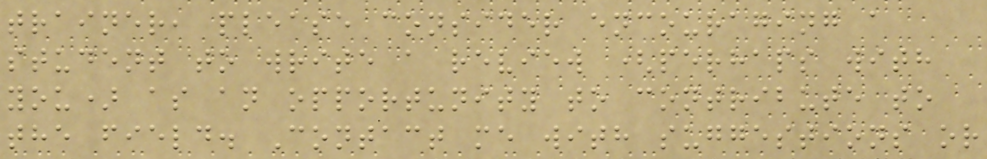trainer, please consider encouraging a
student to write a review (perhaps with
you) as an opportunity to contribute to
the field. Contact me with suggestions or
